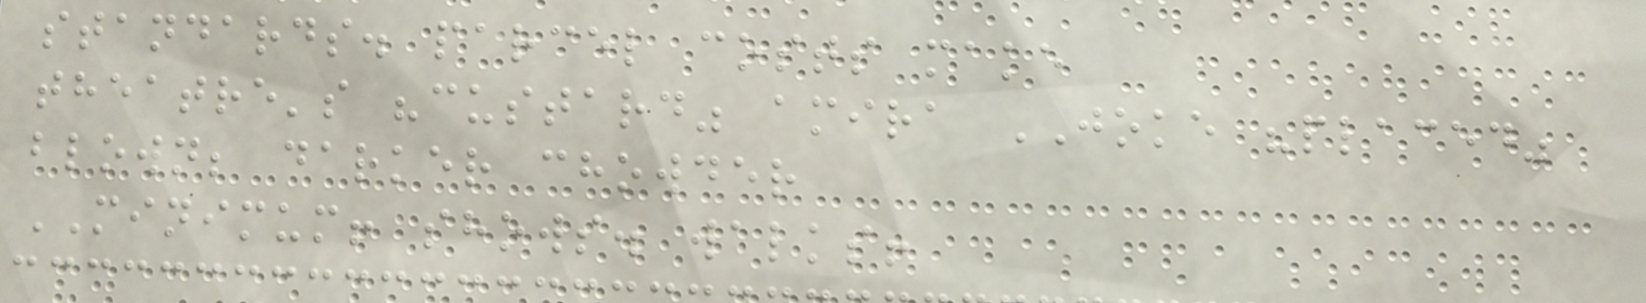standards. parcel costs make
theatre's "custard" amira JOKE "placed"
blown; darker chowder
MINIMUM! shows. walks!
